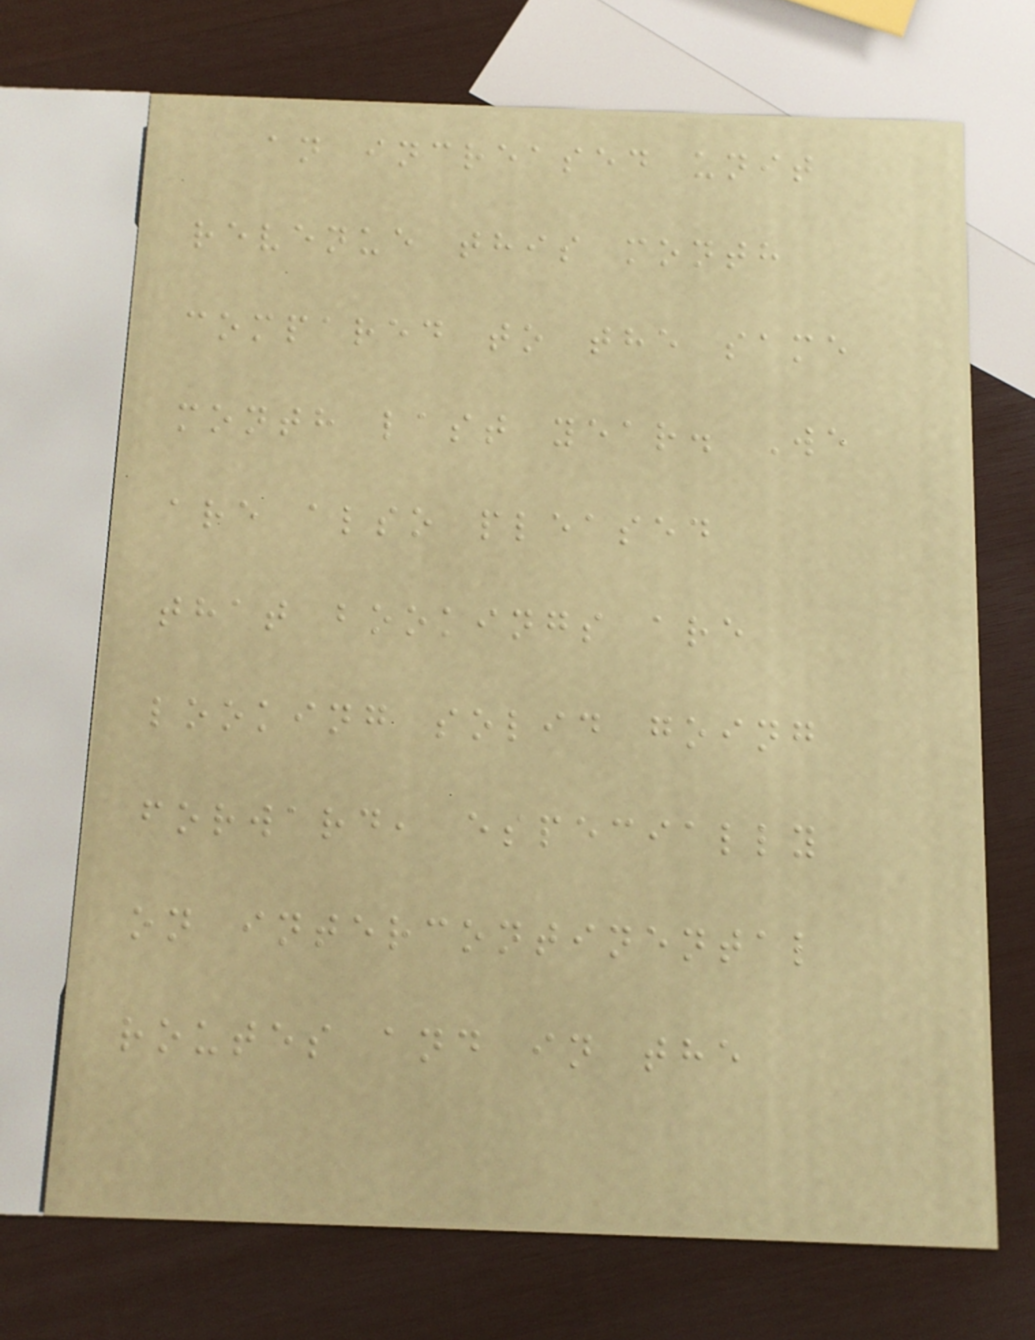an increased unit
revenue this month
compared to the same
month last year. We
are also pleased
that bookings are
looking solid going
forward, especially
on intercontinental
routes and in the
